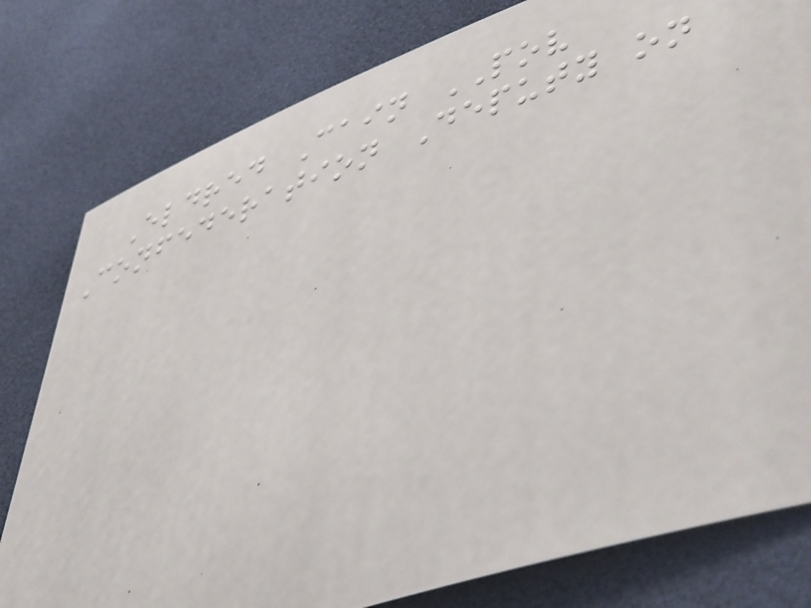Eldred Cain POV
Confederation Deputy on
